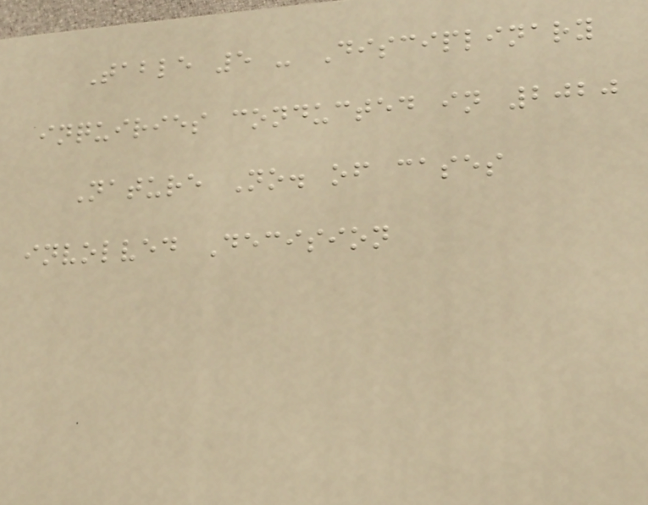Table 5 - Disciplinary
inquiries conducted in 2020
Nature No. of cases
involved Decision
